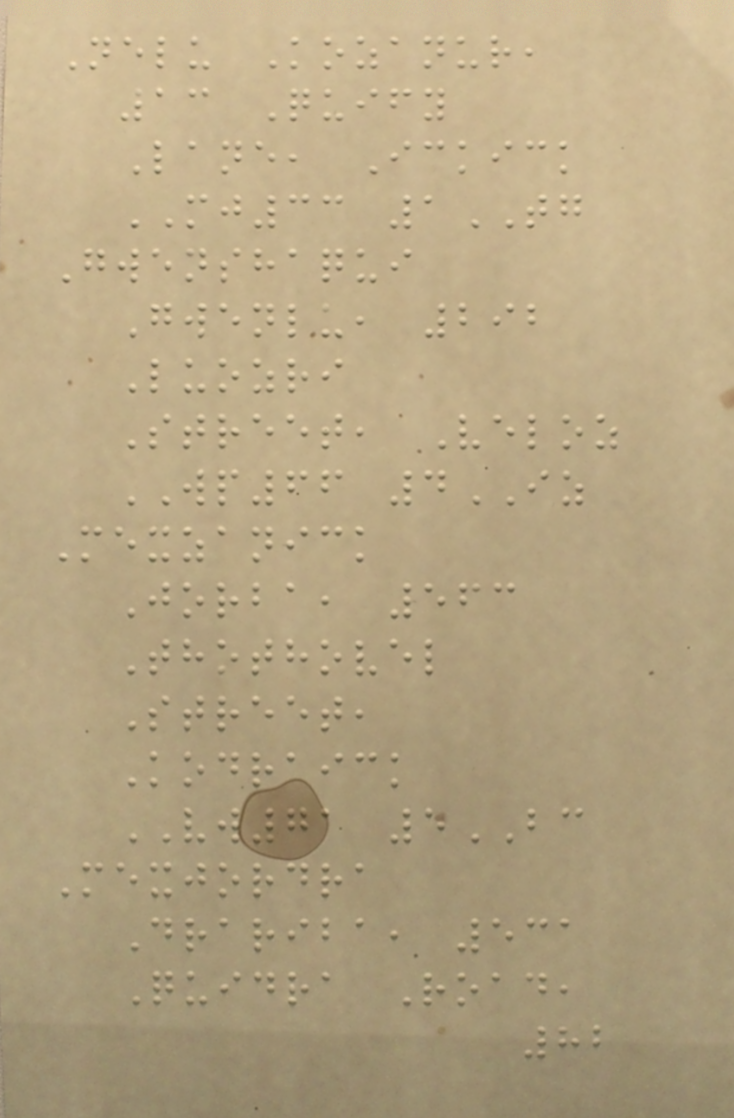Nelu Kozanur,
13 Quify
Lane, Ickick
MJ33 1TG
Gwenshaqui
Gwenlu, 292
Luozri
Street, Veloz
WP66 4IZ
Mexzanick
Jorba, 563
Thothovel
Street,
Kodraick
VW71 5BC
Mexjordra
Drariba, 531
Quidra Road,
82
